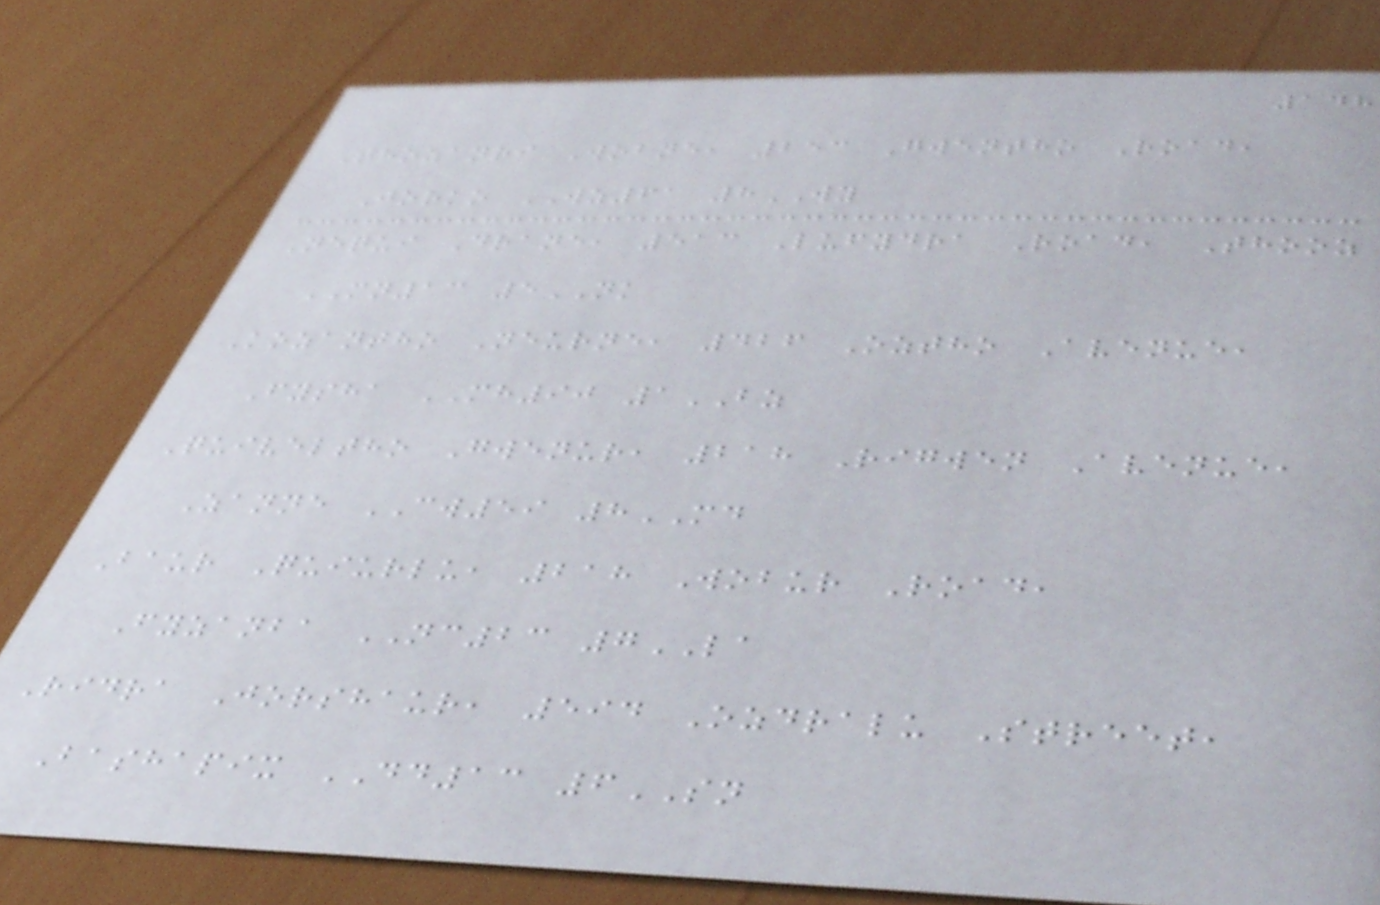148
Thozanri Wobne, 253 Gwentho Road,
Jorko WZ61 8WY
Nequi Drane, 513 Lufydra Road, Thooz
MN13 5NK
Kozantho Neurne, 426 Oztho Avenue,
Fysha MH90 1BZ
Quiveltho Gwenur, 218 Rigwen Avenue,
Zanne CW59 8MD
Baur Quiurlu, 218 Wobur Road,
Fyzanba NC23 7LA
Ridra Jorshaur, 594 Ozdralu Street,
Bashapix DD13 6SN
